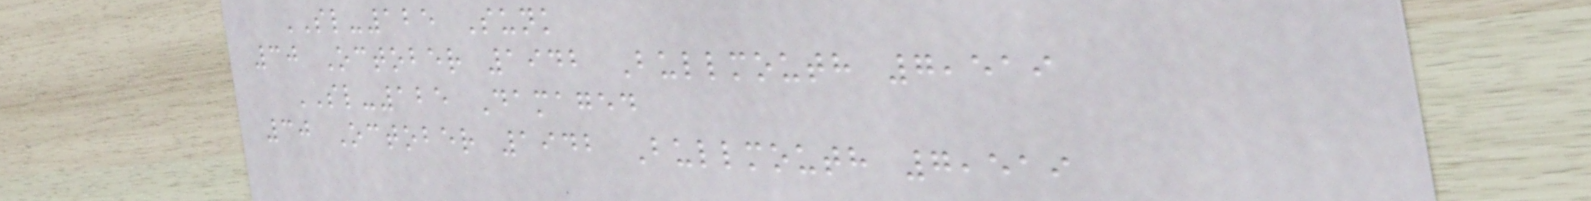SL-125 Sunk
30 October 1942 Bullmouth 7,519
SL-125 Damaged
30 October 1942 Bullmouth 7,519
